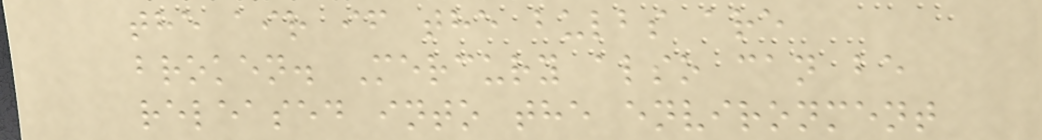the air if the bulbs are
broken. Mercury also can be
released into the environment
